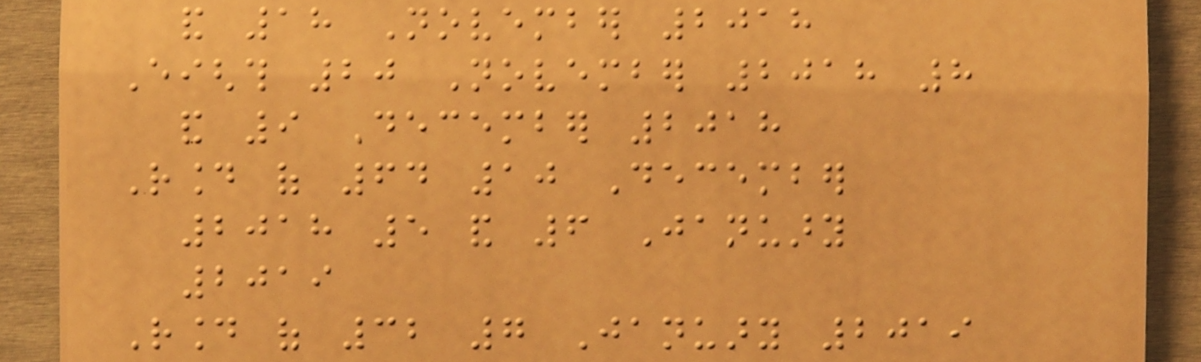and 18 November 2018
Eighth 20 November 2018 8
and 9 December 2018
Round of 64 10 December
2018 5 and 6 January
2019
Round of 32 7 January 2019
